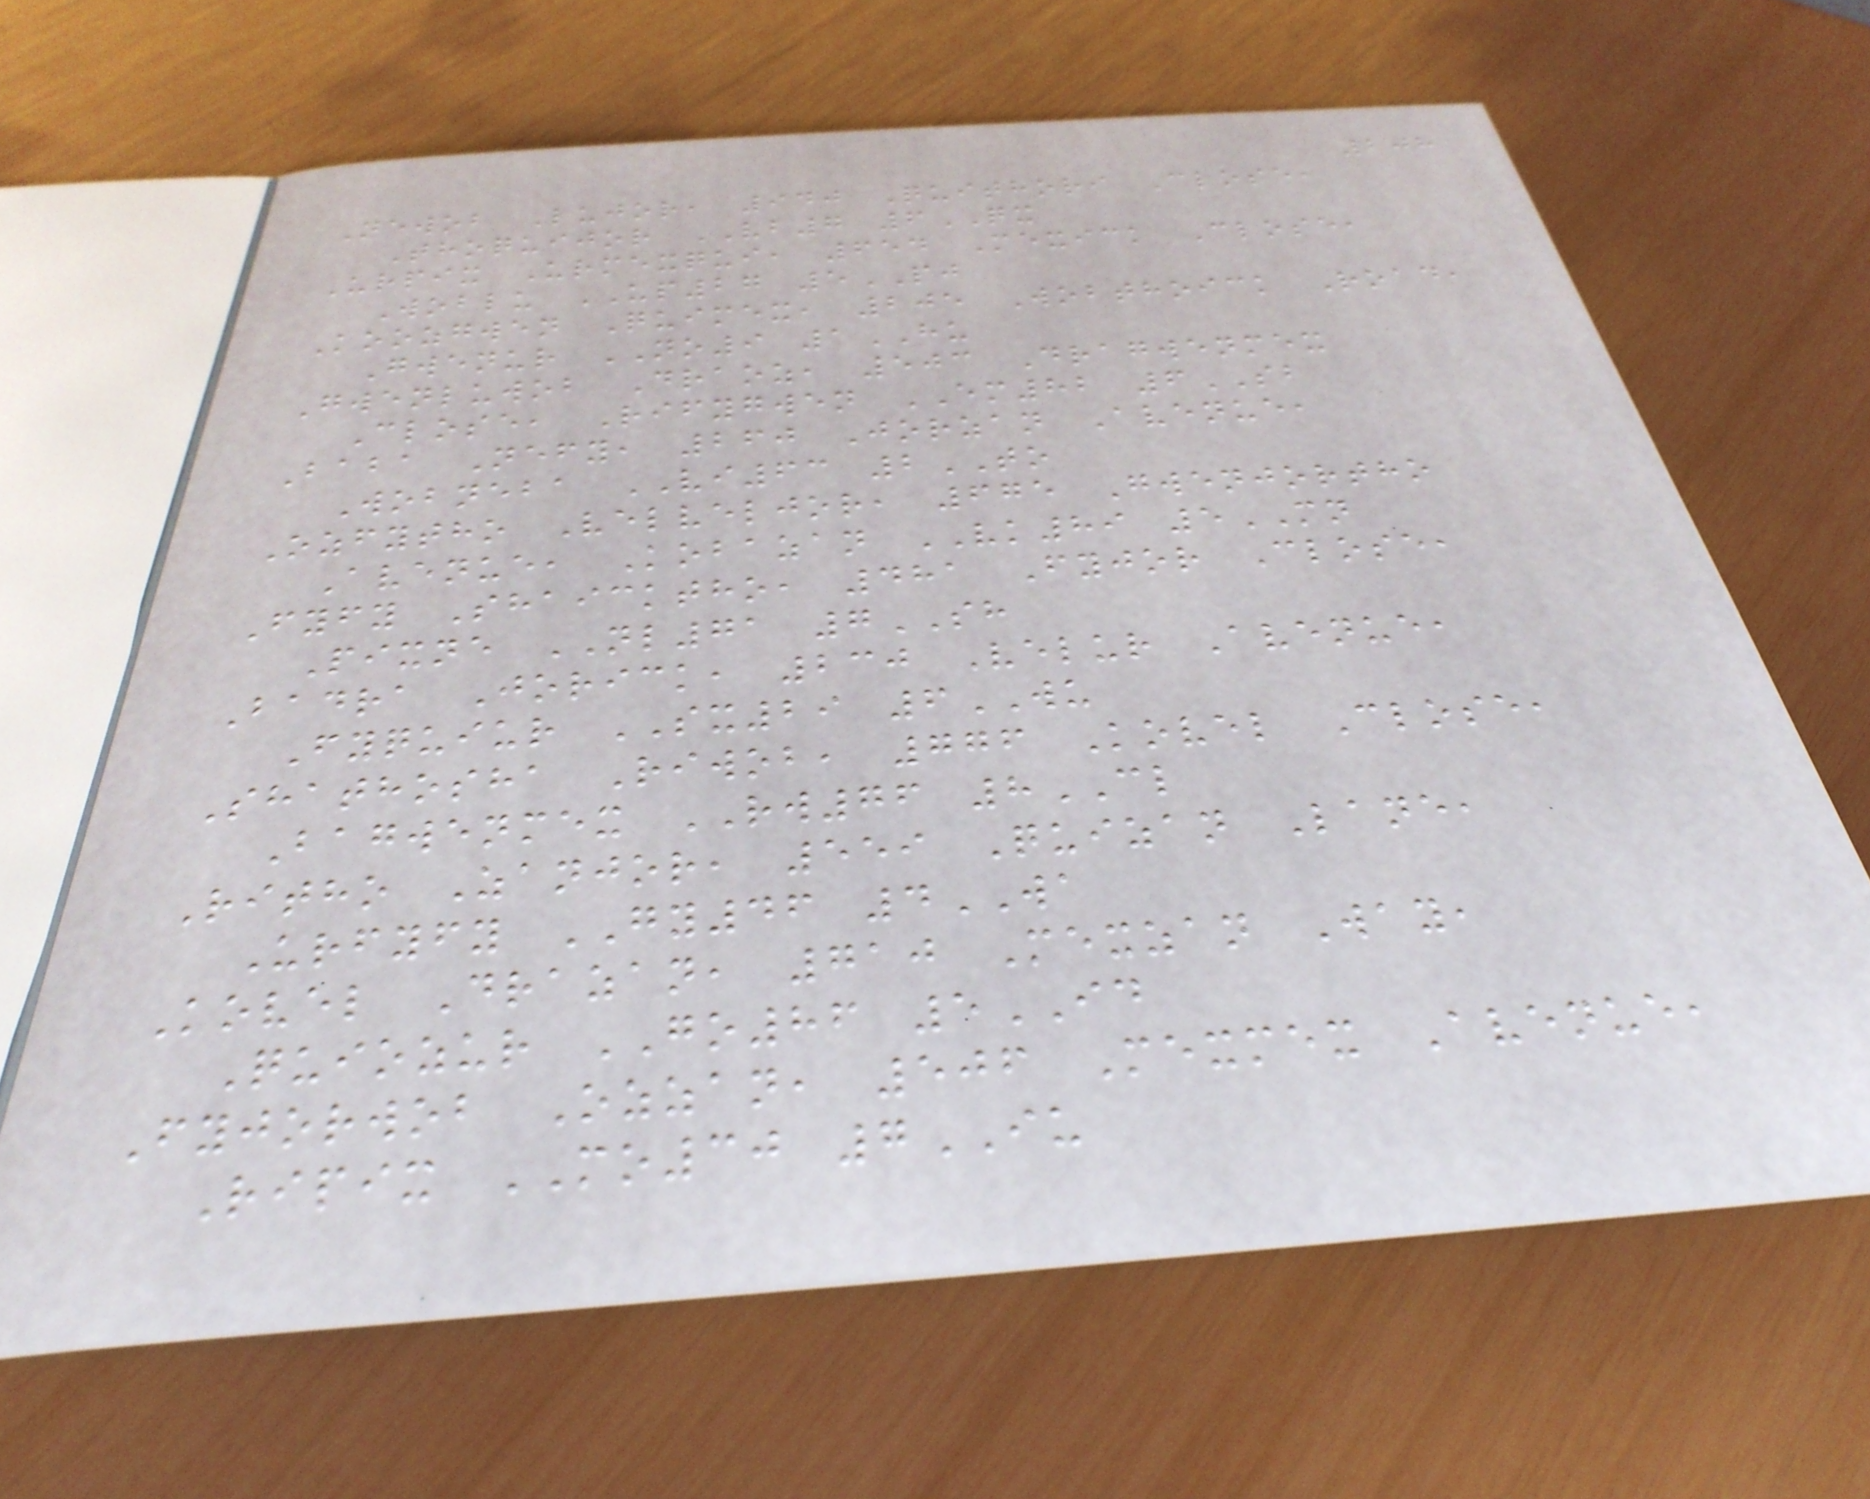208
Newob Lujor, 940 Quithori Close,
Thoquijor VB7 6QX
Urpix Urmexqui, 654 Mexick Close,
Woblu UP27 5PJ
Koozgwen Quimex, 205 Wobthoick Road,
Gwenur NO9 1HU
Gwenluwob Draoz, 503 Dragwenmex
Close, Rifygwen EM82 6SB
Baba Nefy, 260 Jorzan Avenue,
Wobneba VI63 2TO
Ozfytho Velveljor, 675 Gwenjortho
Avenue, Kobazan VK89 5MN
Fyfy Shaicktho, 481 Fyjor Close,
Pixne NL71 7SH
Badra Jorick, 230 Velur Avenue,
Fyquiur SX29 6WU
Shathosha Riwob, 776 Kovel Close,
Bagwenmex RW76 8CL
Ritho Zanjor, 559 Quizan Lane,
Urfyfy GY46 4WA
Kovel Drazan, 710 Mexzan Way,
Quiozur GO86 5ID
Fyjorwob Ozzan, 506 Mexmex Avenue,
Ripix MO30 7IU
